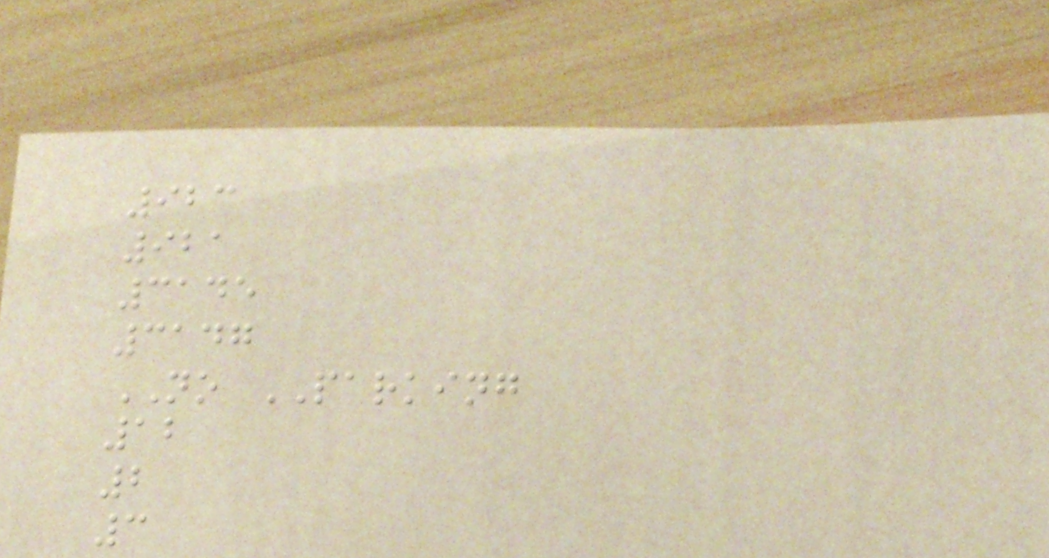923
921
3145
3147
NO PARKING
12
2
3
